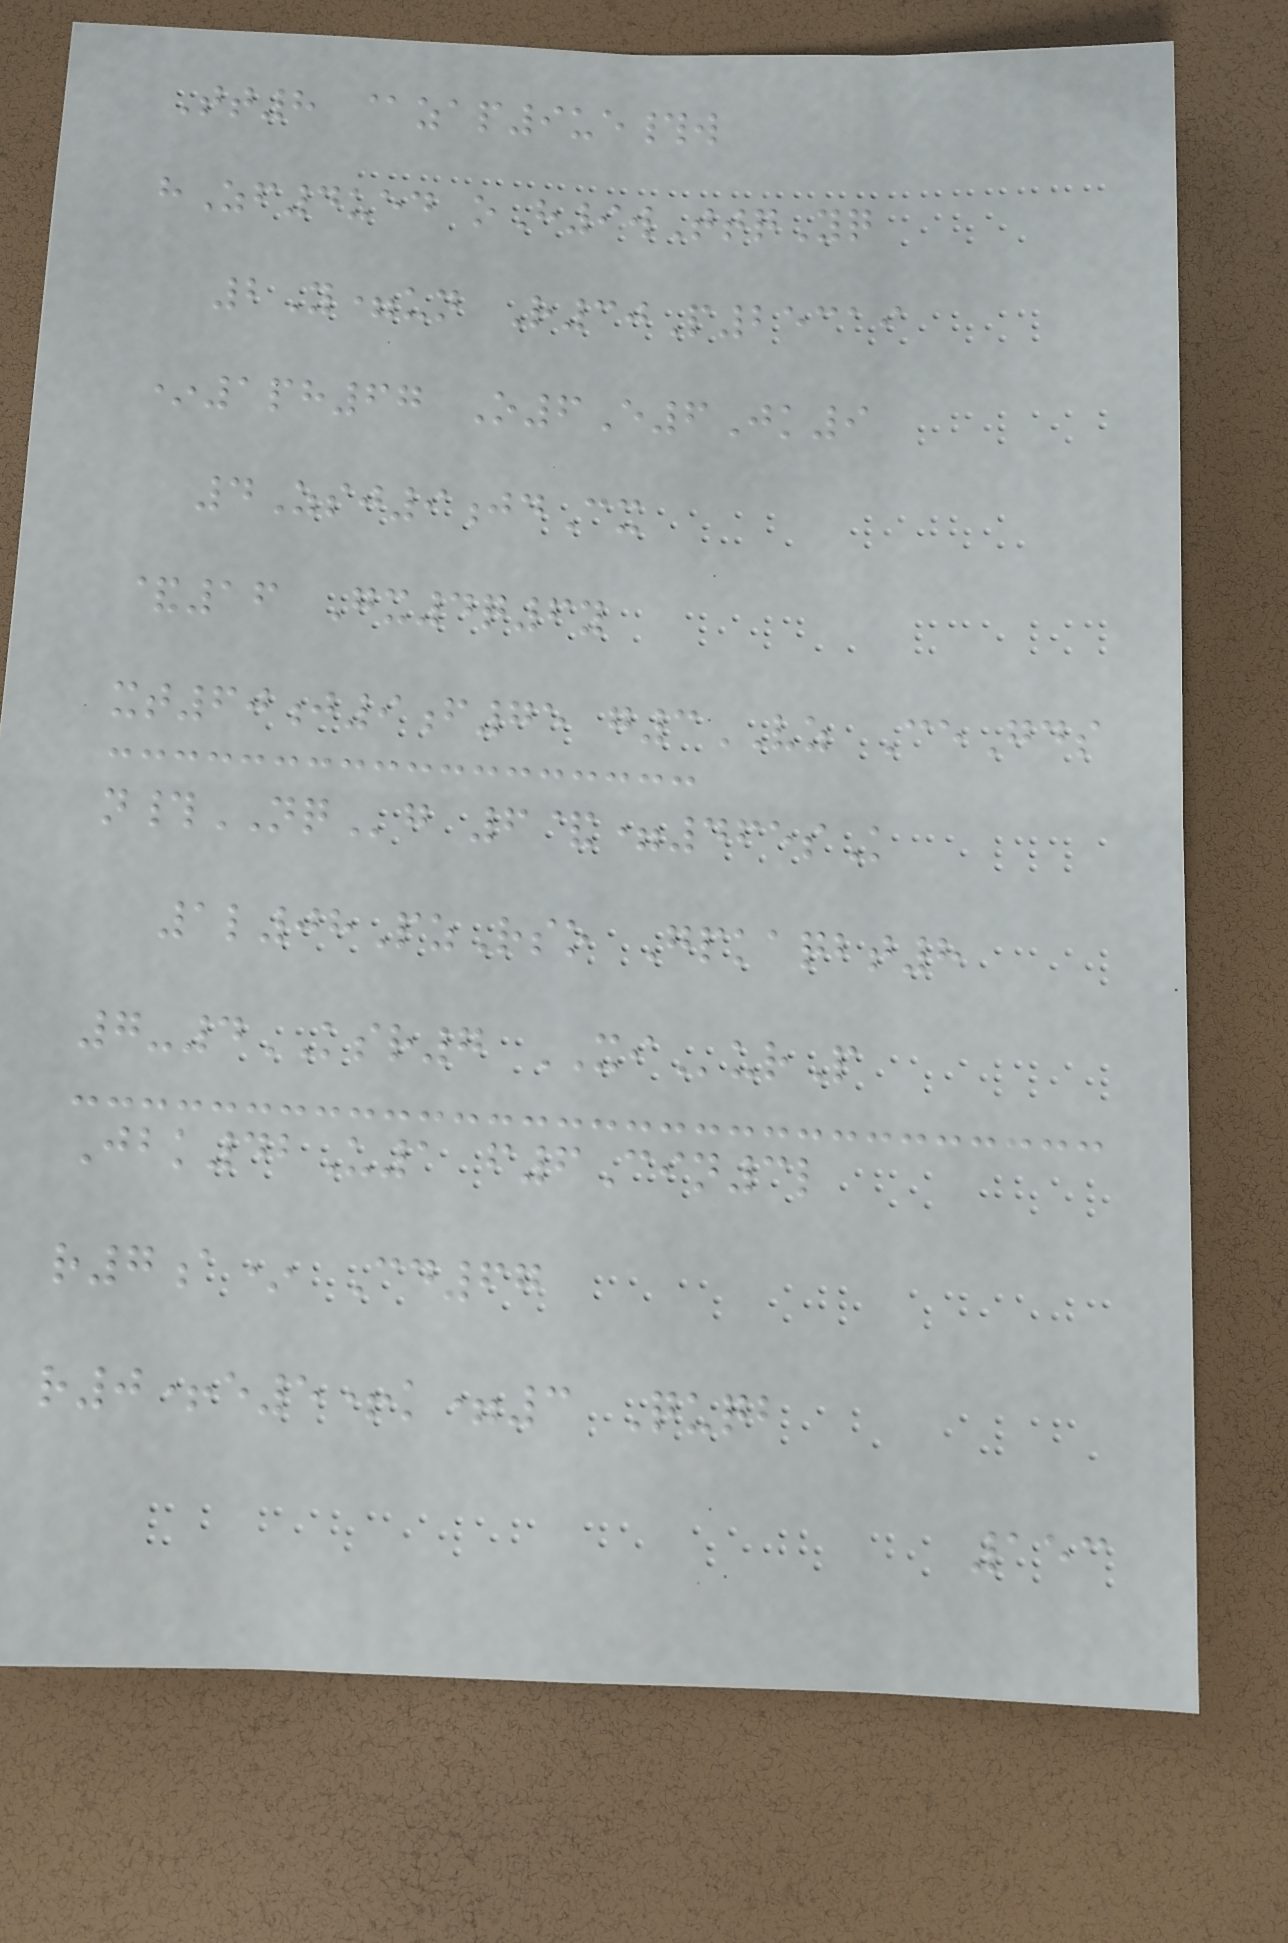Tt8 @zap9ue#w
hZf4ued oH9wTtqYq
2Y=un R30P25319
*1ph67 O6E6Jk9
4Zsj9jdCx
&16 Gx4q6y
xt60j9f75 g3VZ CeGds
n#NQg 6&=465sK
1l08PzRso Gpkaqbt8
7-4KSR7 XIurP
Jbk42U1 f6Cin3l
r7a* Cd67
r0+e5+k=3 Quqb
153
